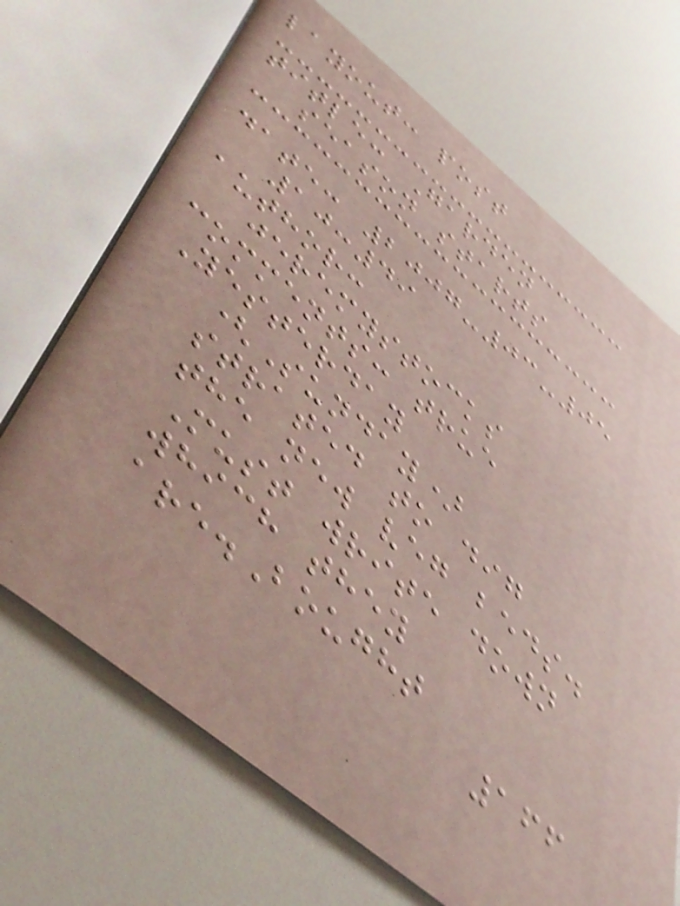layout: post
title: Garden
season starts
date: 2007-03-05
10:49
author:
jeremystocks
comments: true
Yesterday
(Sunday)
strated to dig
the new veg beds.
Must write down
which they
are.Bought
166
